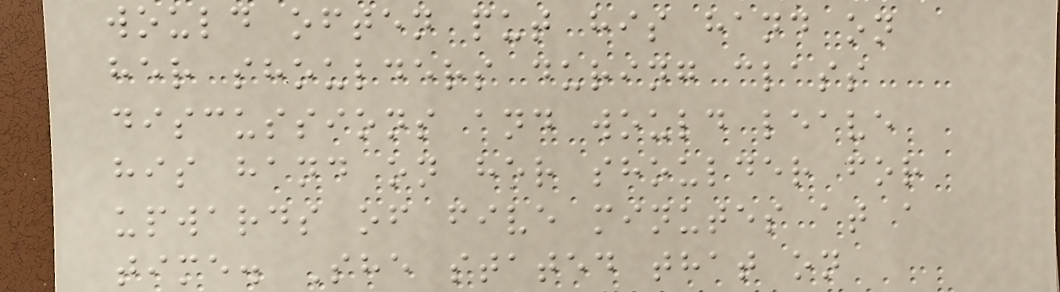would often put his hand on
her shoulders during class
discussions and would leave
his hand on her shoulder for
upwards of five minutes at a
time. She stated that on
